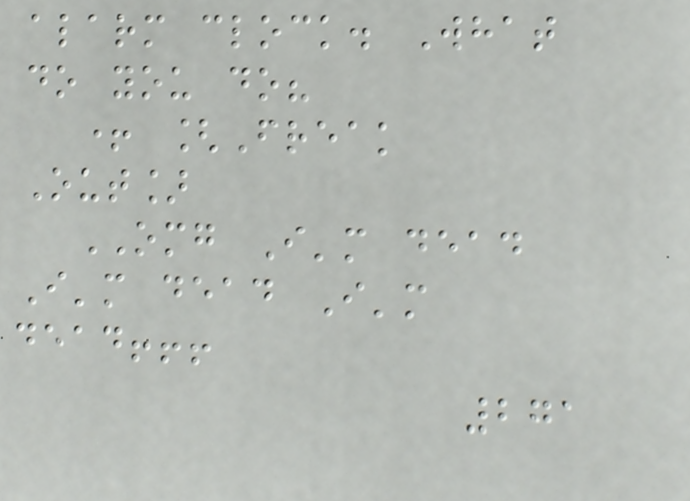alarm clock. What
do you do?
+ [Freak
Out]
OMG I'm dead
I'm dead I'm
dead!!!
271
